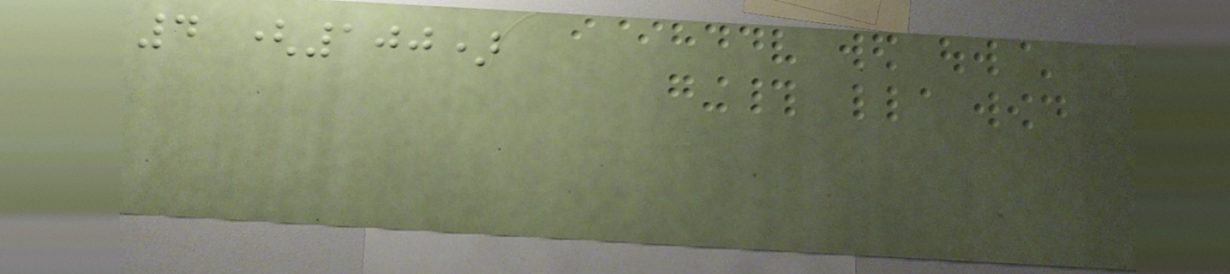4 (100)
